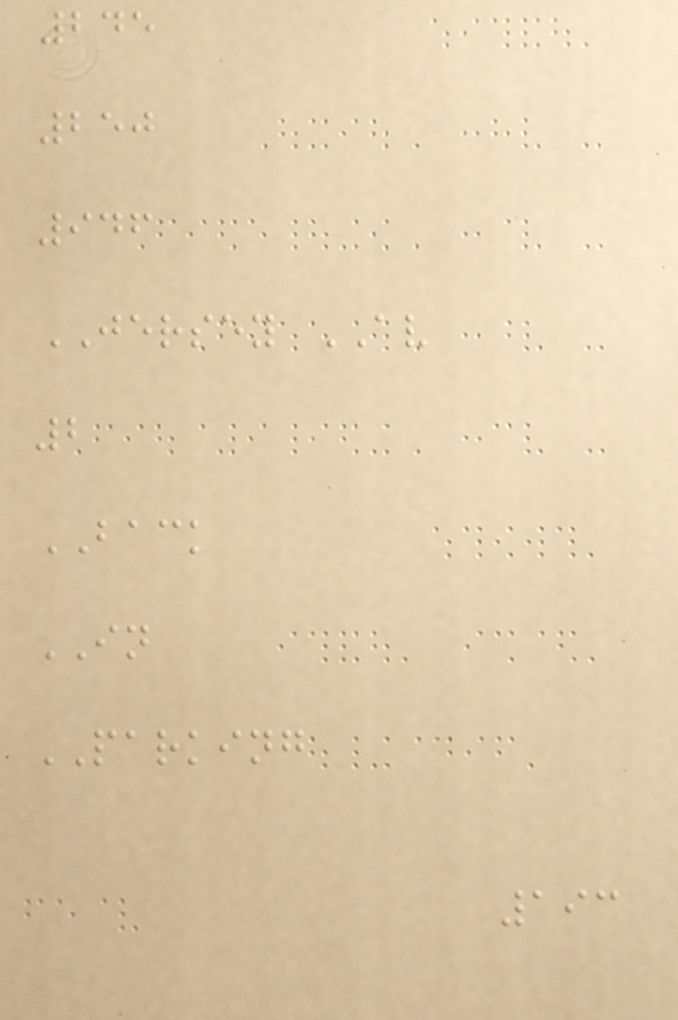245
250
946
JERSEY AV
2
BACK
IN
PARKING
193
